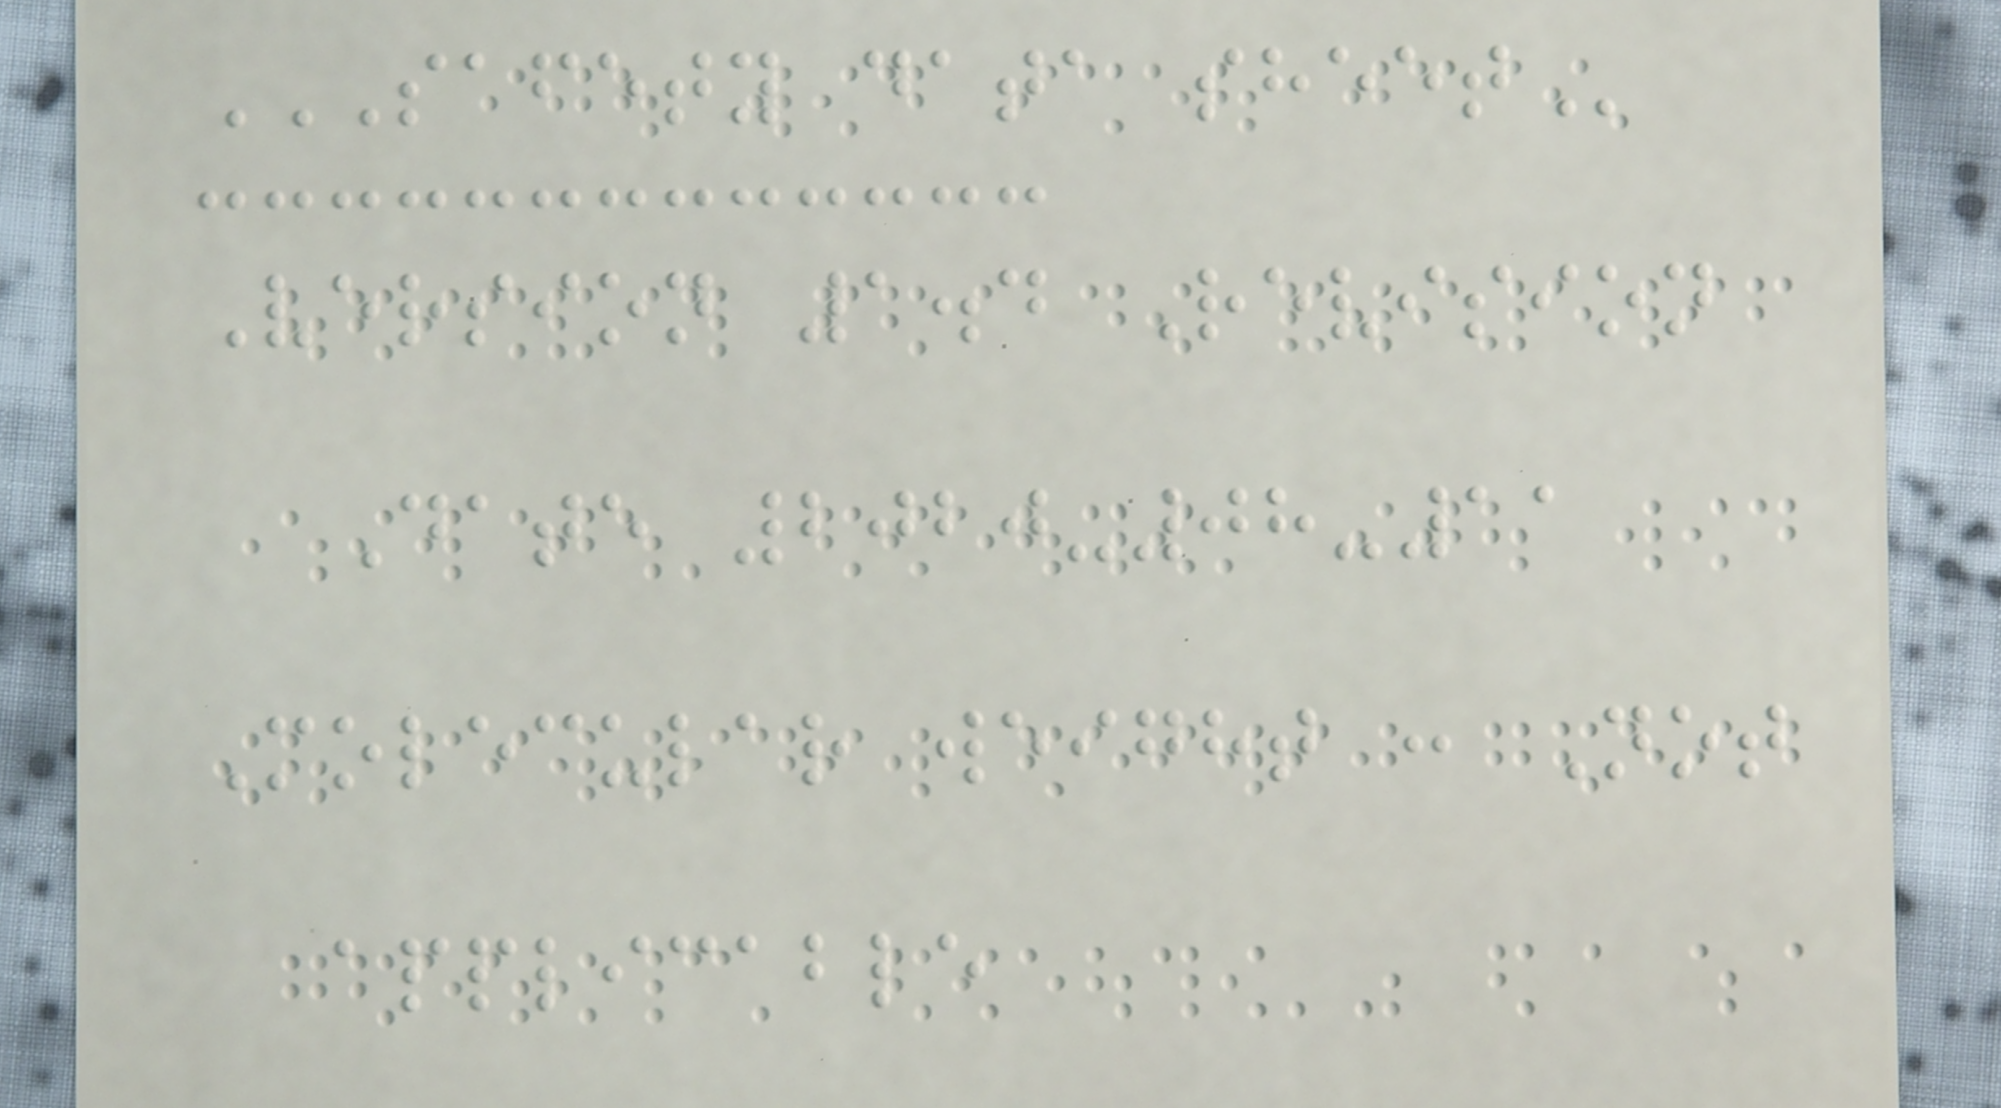SAFETY DATA SHEET
Version 1.4 Revision
Date 2020-08-11
Molecular weight : Not
applicable
